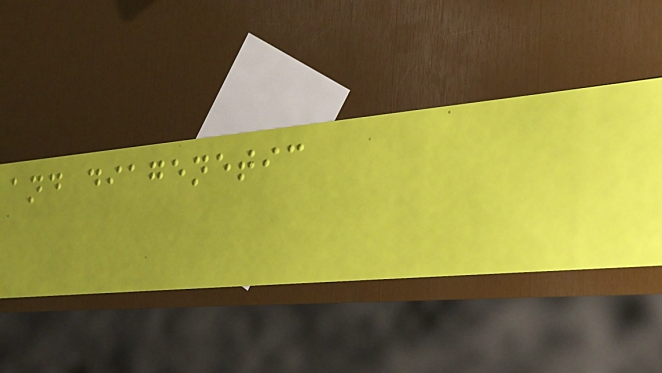and diagenetic
